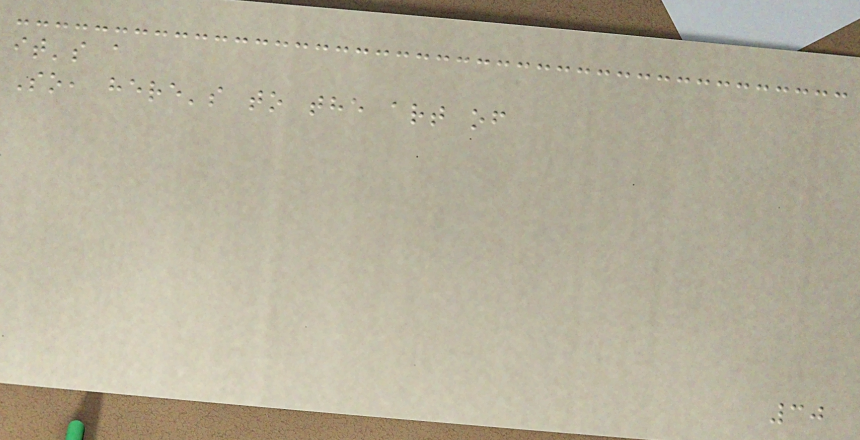it's a
So, here's to the art of
30
